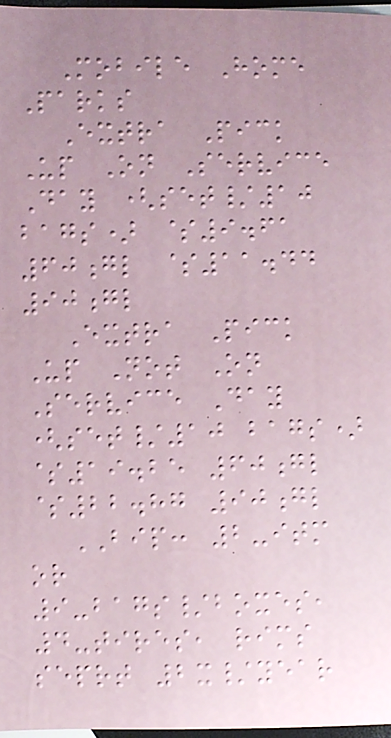Mobile Home
Parks
Extra Pick
Up On Service
Day (set/10
bags) $9.61
60gl $11.44
90gl
Extra Pick
Up Not On
Service Day
(set/10 bags)
$19.25 60gl
$22.87 90gl
BIP: 2-itm
or
9-bags/boxes,
4-tires, rims
seprt 2x/year
